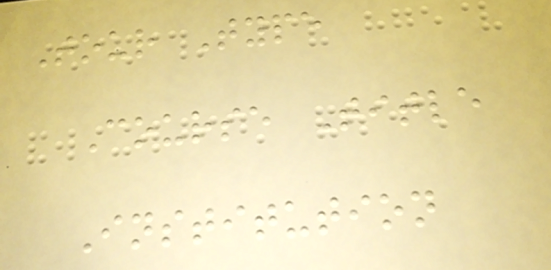Tour Type
Course Title
Institution
